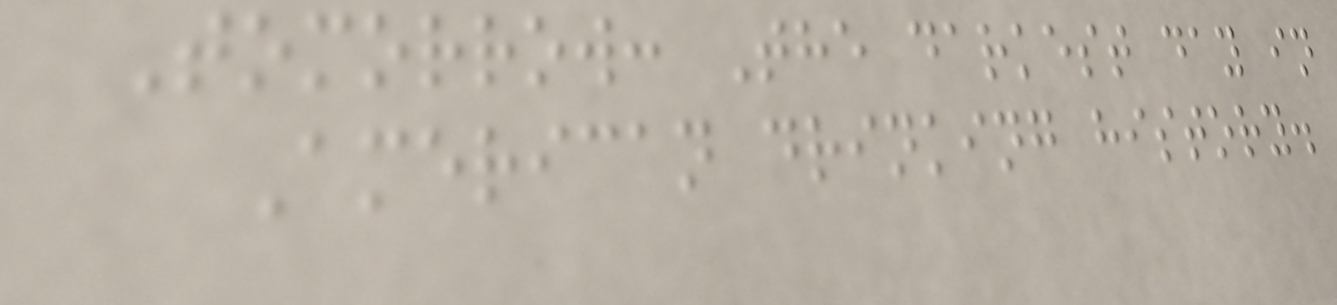Tomorrow: The darkest day in
American drinking history.
